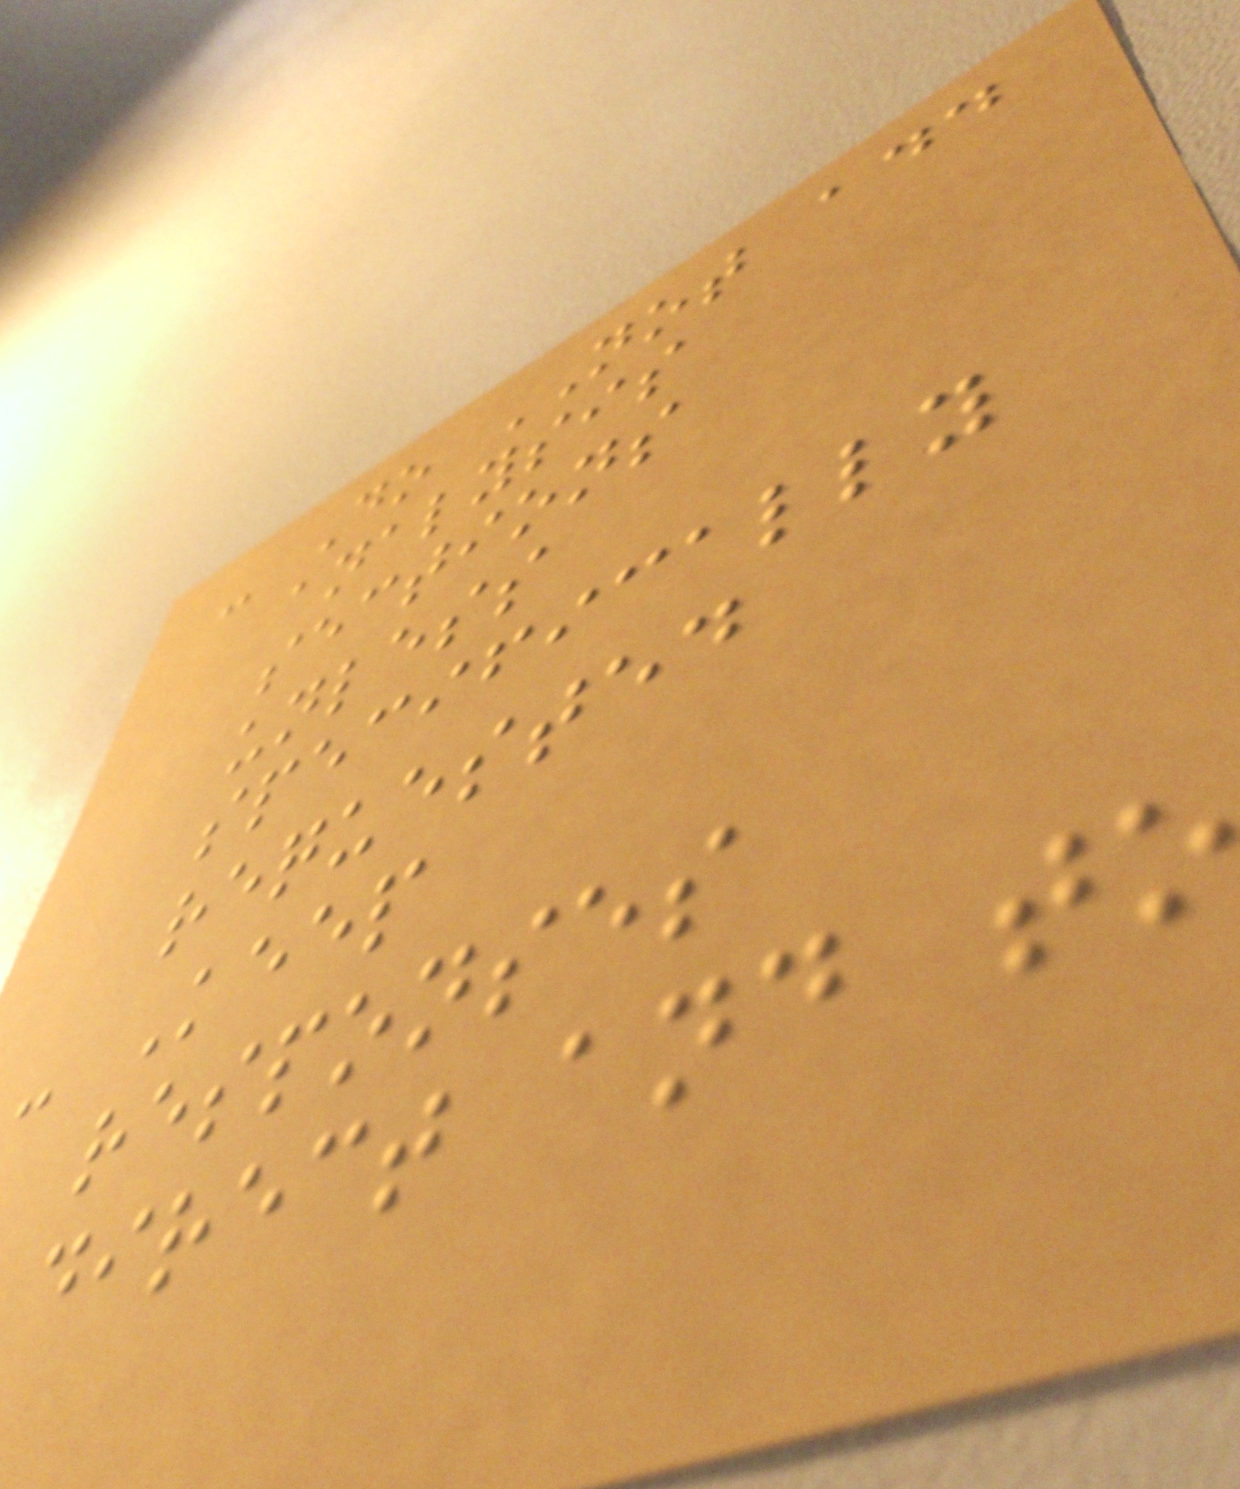- Do NOT add
analysis
sections
unless
specifically
requested
- Keep
responses
direct and to
